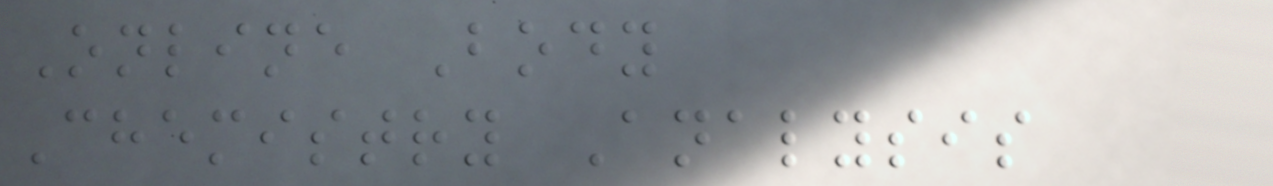Online Body
Chemistry Analysis
